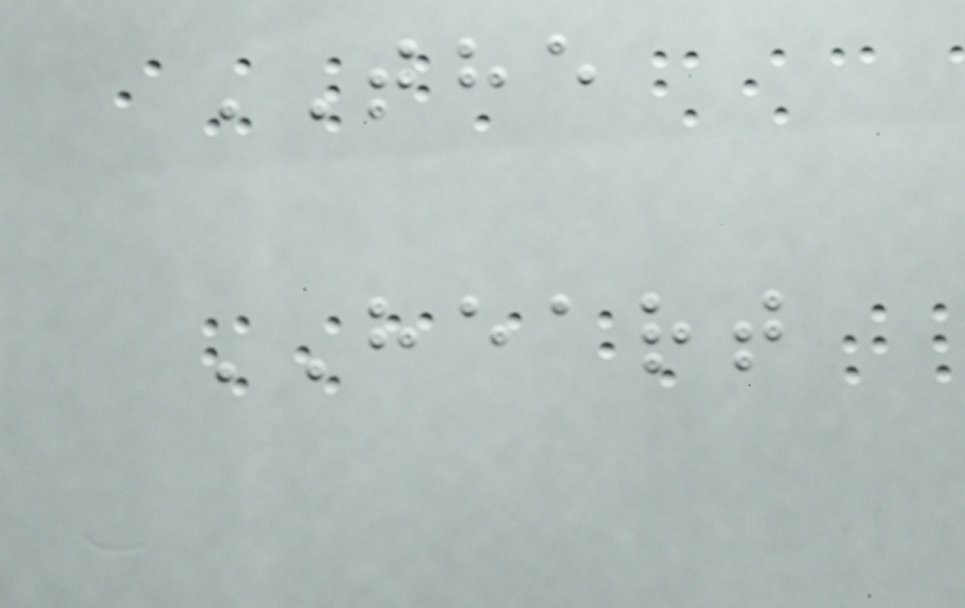THE
HEART
